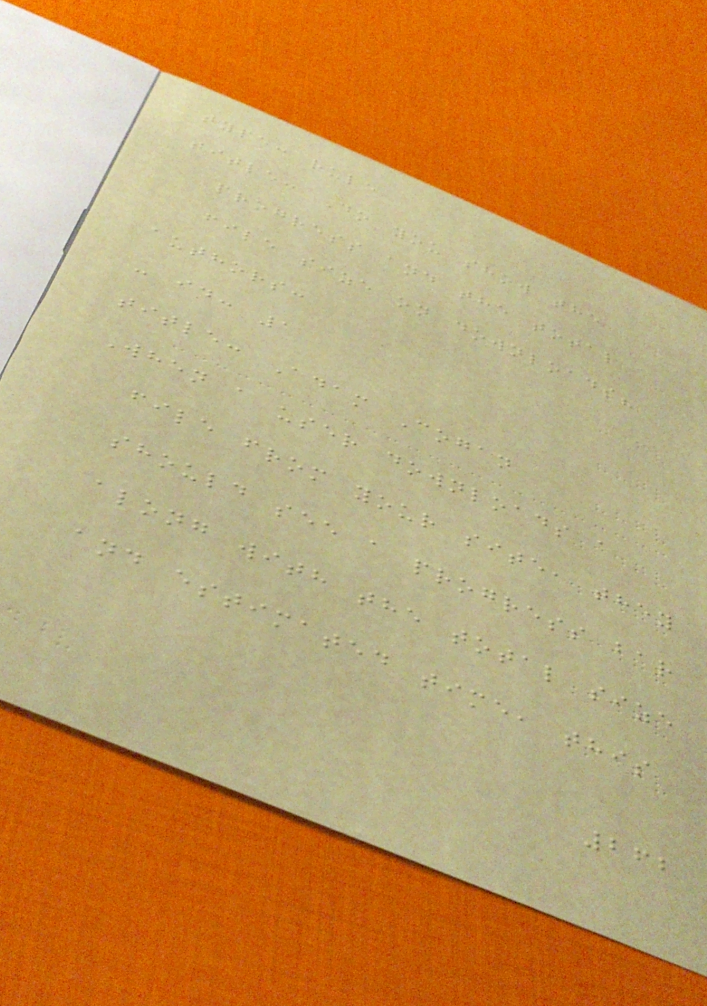type: rule
title: Do you show the
progress and the total
file size on downloads?
authors:
- id: 1
title: Adam Cogan
When a user downloads a
file from your site, they
should see a progress bar
along with the total size
and estimated time, this
262
